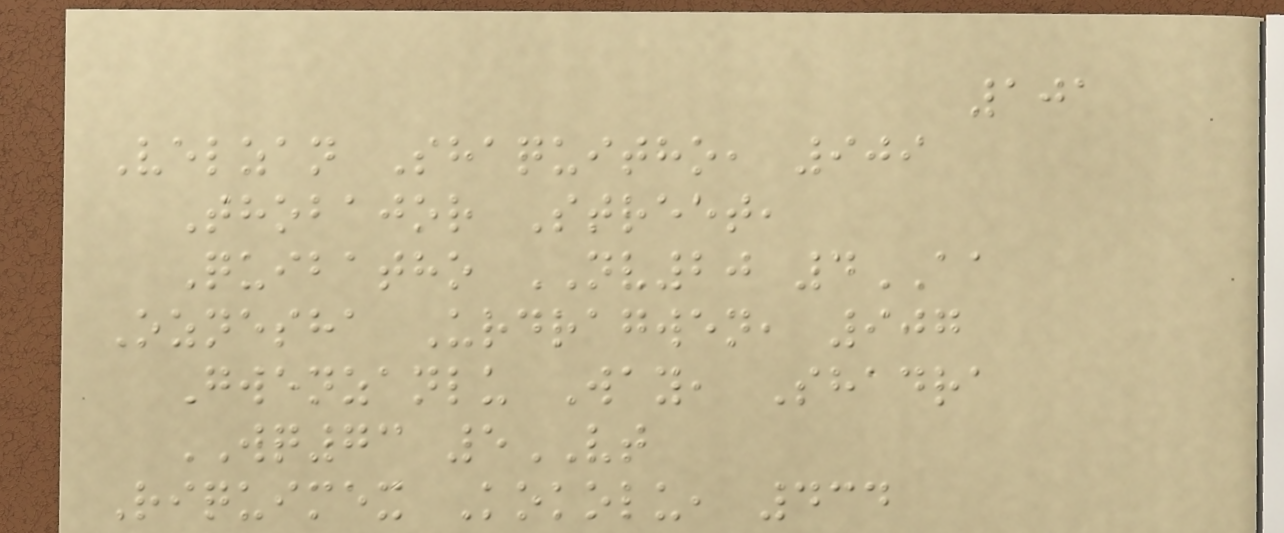101
Velzan Shaquitho, 909
Thobajor Street,
Quibatho NV20 4AA
Oznesha Urdragwen, 907
Gwenzanlu Way, Shadra
WQ73 5VT
Riquimex Kokolu, 434
